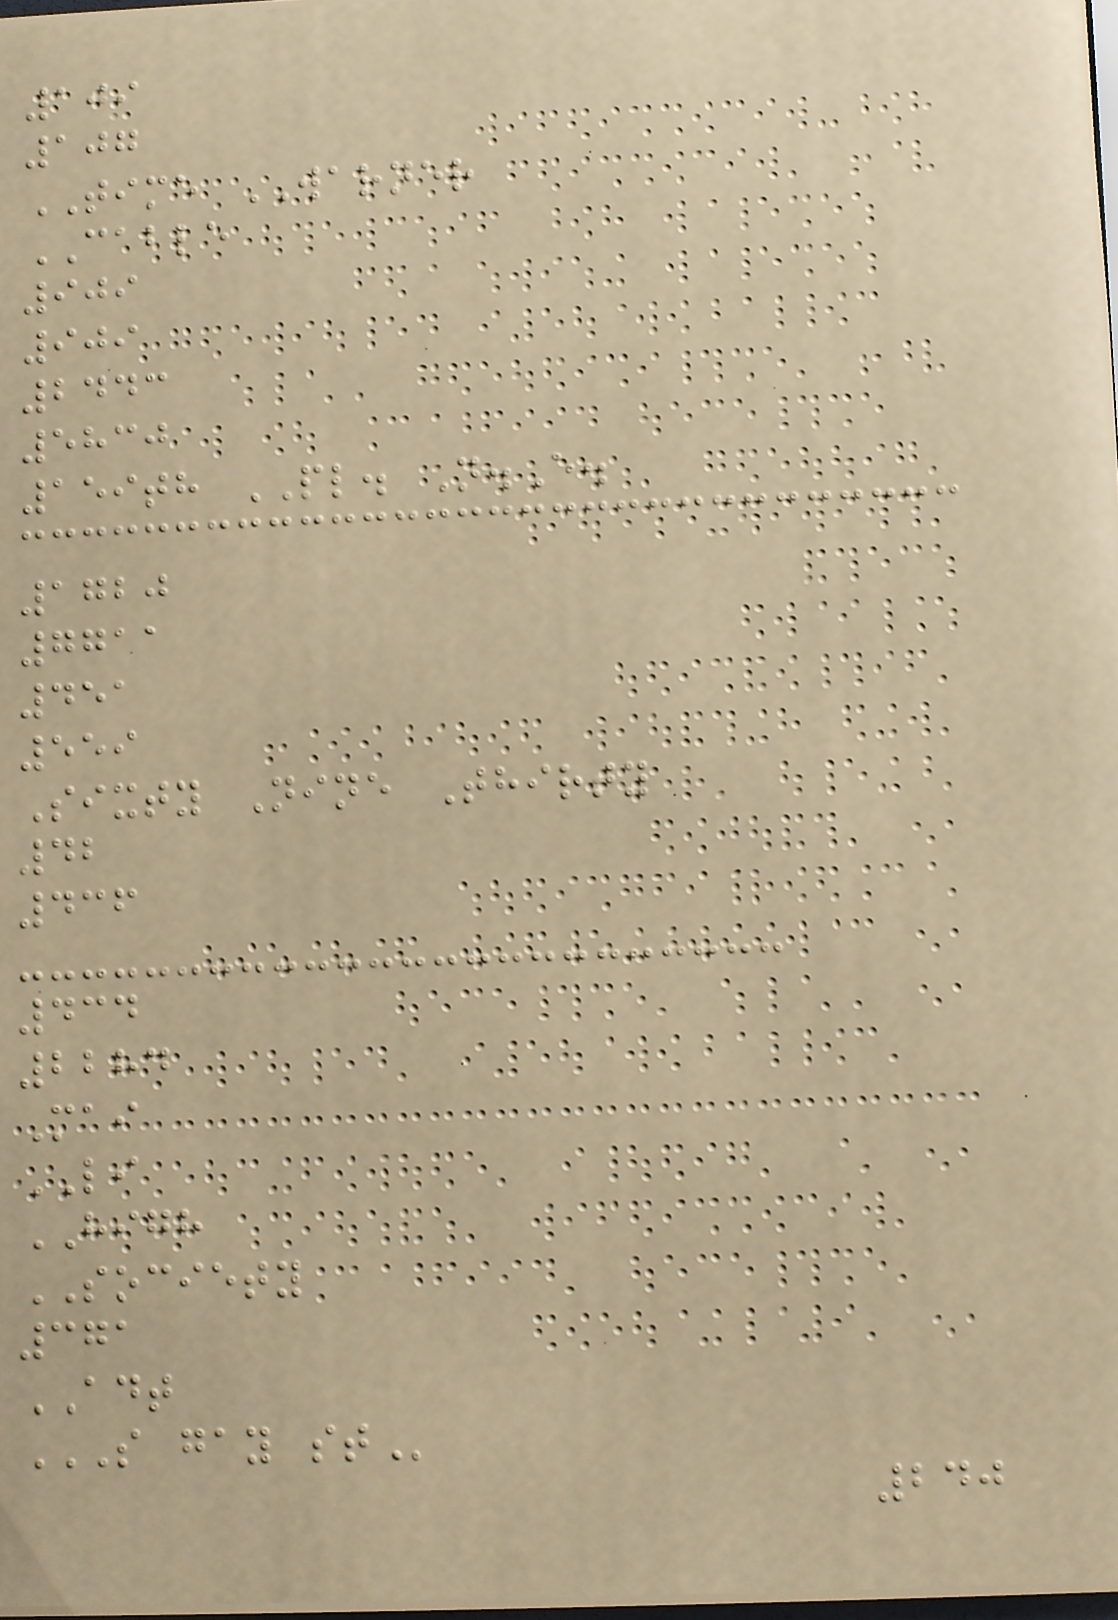109
107
TIME WARNER
CABLE
909
909
2443
5830
159th PL. N.E.
1720
7711
451
559
Sixty Nine Thirty
42
436
434
2284
Mai
LI
HIGH
SOCIETY
371
ADT
S GAY ST
240
